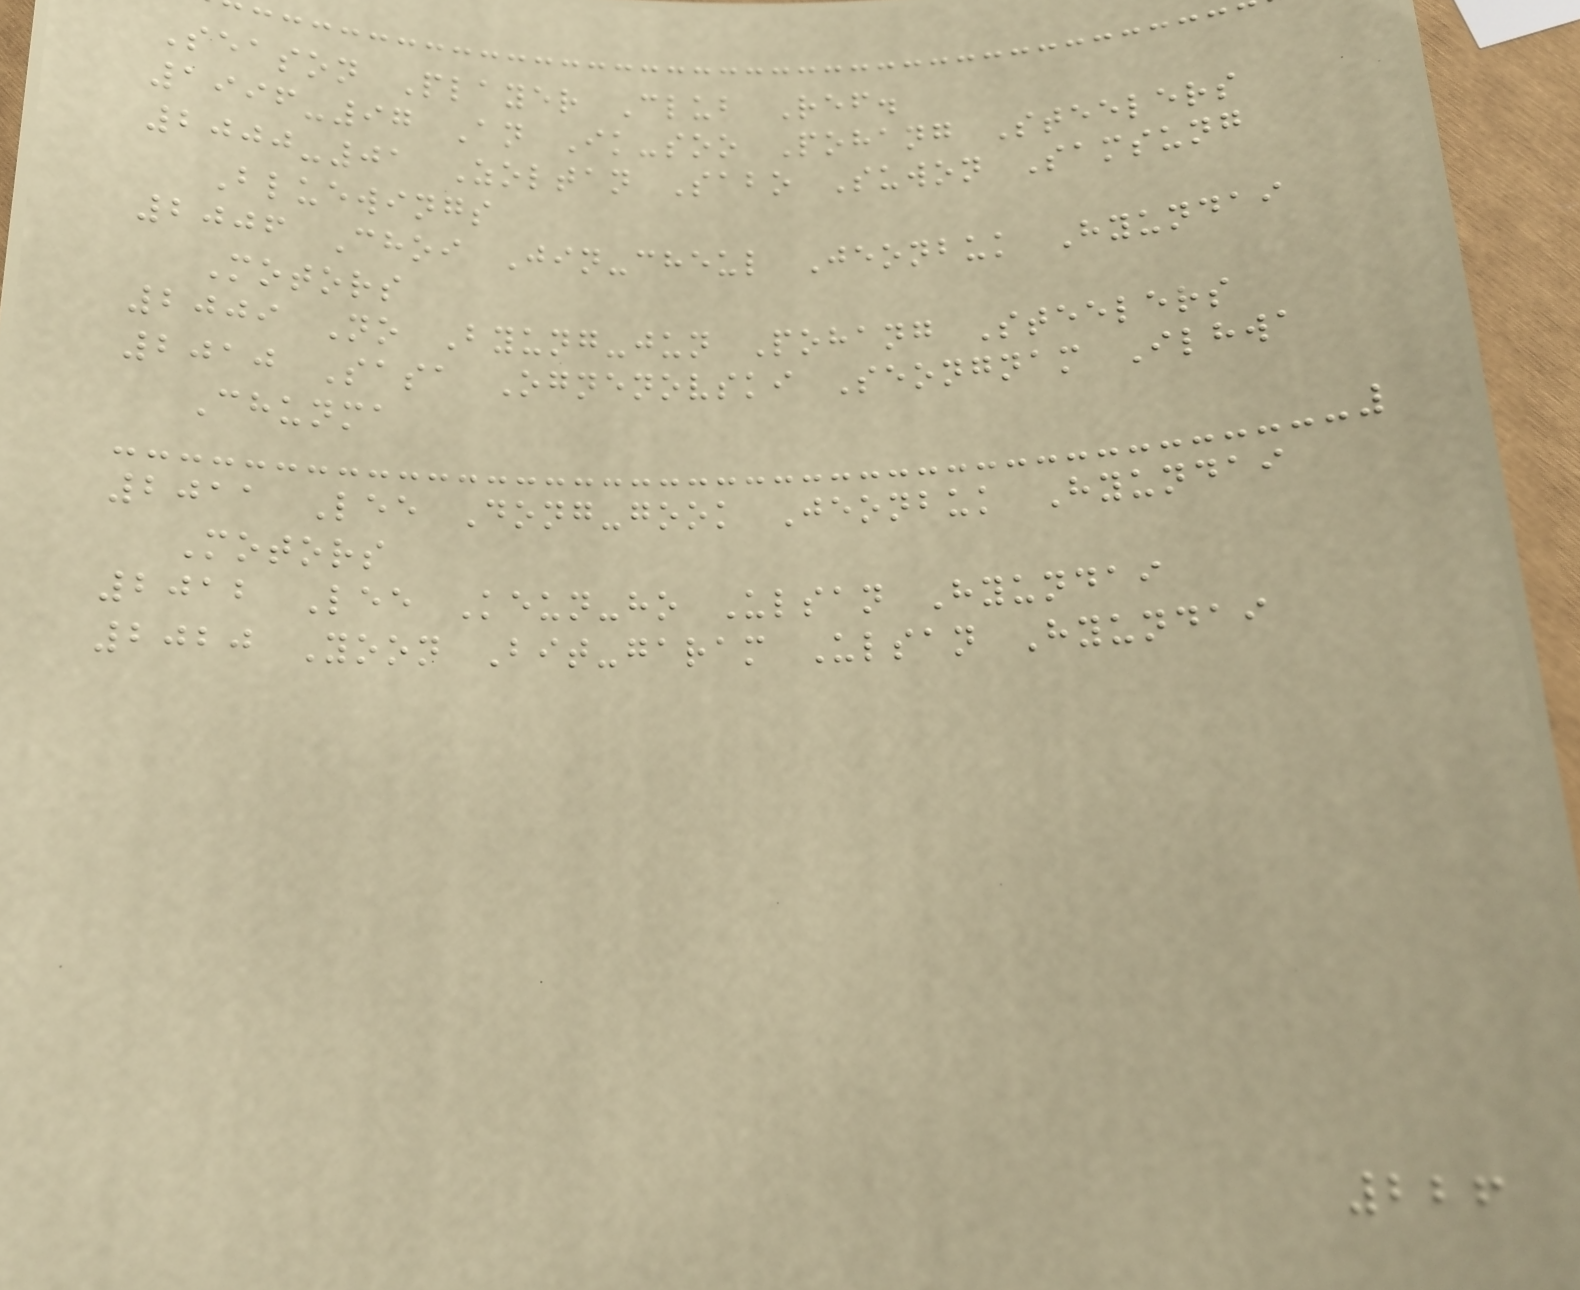Season Player Club Ref.
1996-97 An Ik-soo Pohang Steelers
2000-01 Zoltan Sabo Suwon Samsung
Bluewings
2006 Choi Jin-cheul Jeonbuk Hyundai
Motors
2009 No Byung-jun Pohang Steelers
2010 Sasa Ognenovski Seongnam Ilhwa
Chunma
2011 Lee Dong-gook Jeonbuk Hyundai
Motors
2012 Lee Keun-ho Ulsan Hyundai
2020 Yoon Bit-garam Ulsan Hyundai
226
